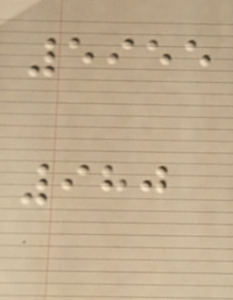5955
980
